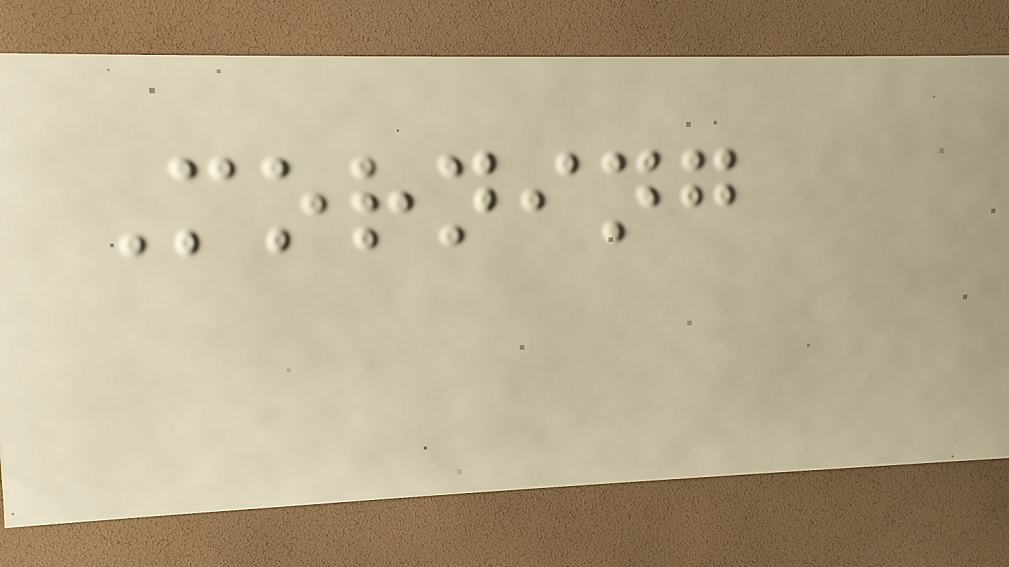Morning
